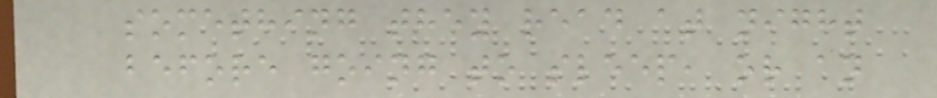something they read at night
before going to sleep, or an
